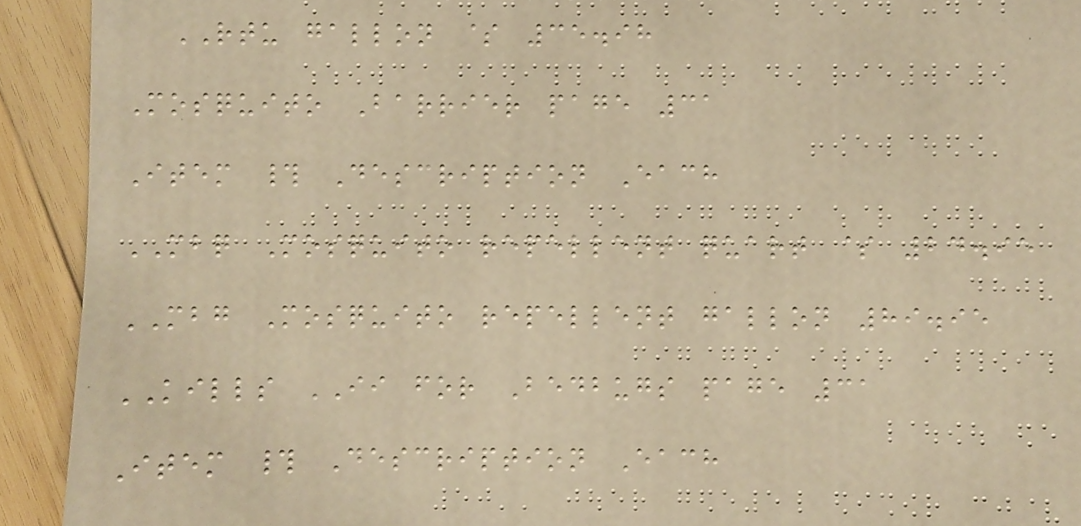RTU gallon $ 35.98
Mosquito Barrier page 31
Item # Description Each
MBQ Mosquito repellent quart $ 24.95
MBG Mosquito repellent gallon 89.95
KILLS II for Bedbugs page 31
Item # Description Each
